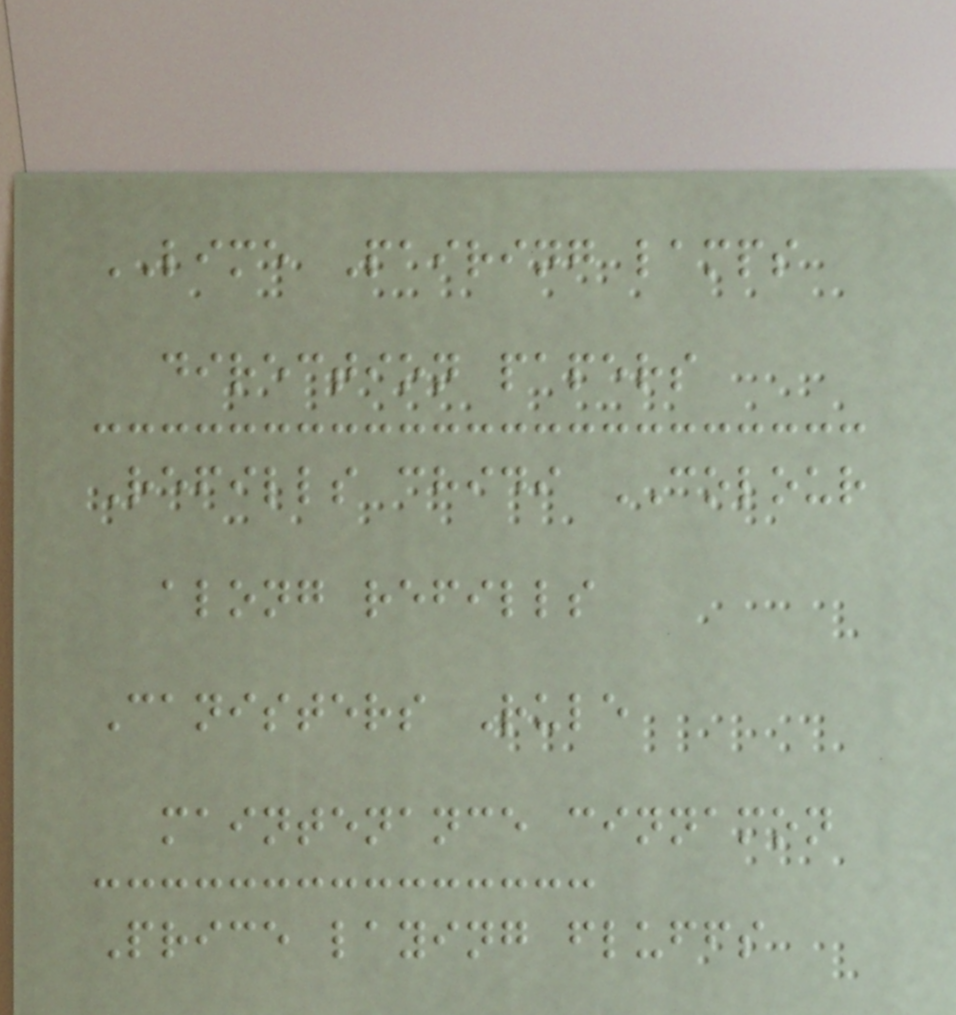LIME Pairing lamps
direction papers
Refills chidi COLOUR
along refills
Canisters Rule
maintenance cinnamon
Price laying fluffs
